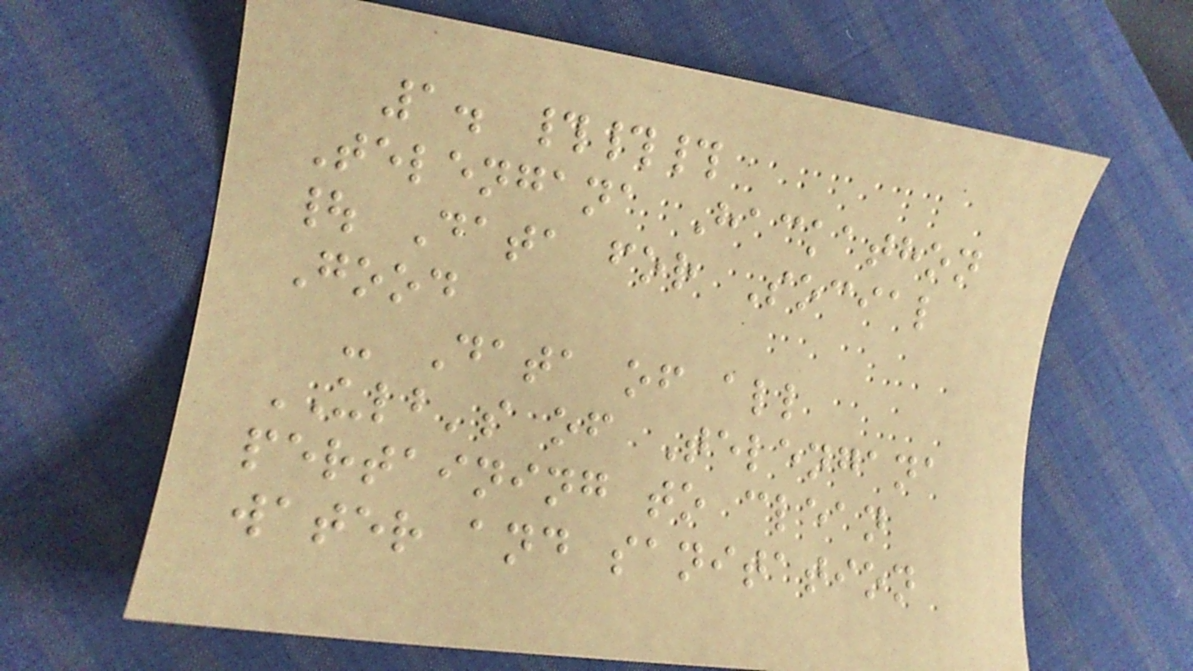1. ###
Telengana Hackathon
| Data for Social
Good
- Data of all
ULB's of Telengana
pertaining to clean
water and sanitation
